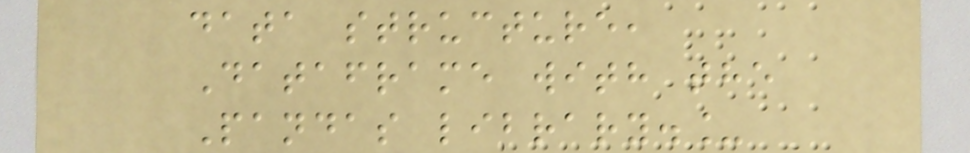data structure,
Dataframe with the
Pandas library._
